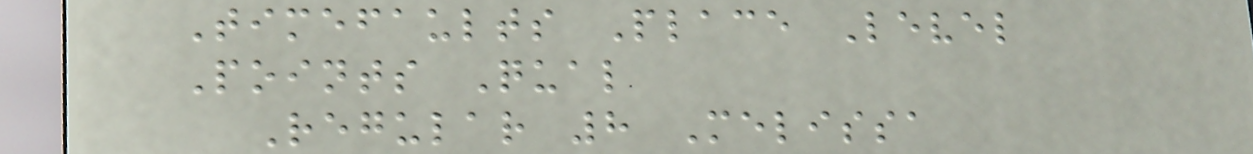Timefaults Place Level
Points Qual
Regular 8 Melissa
